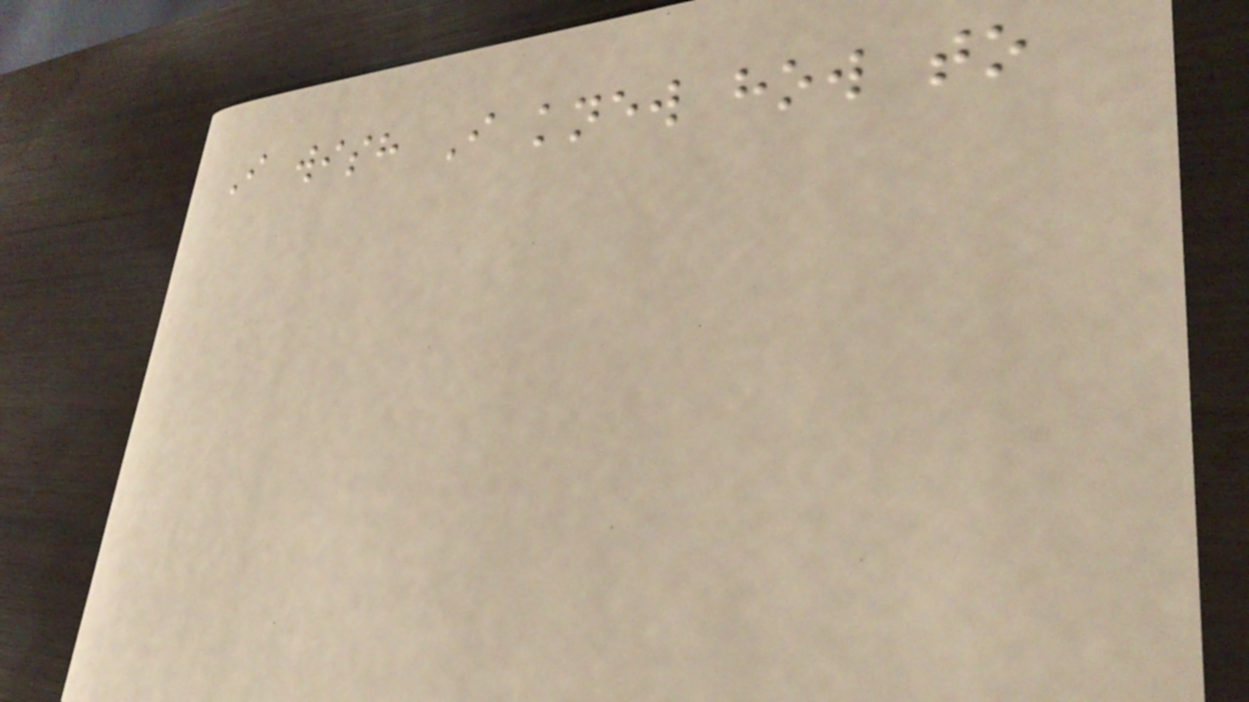I wish I knew how to
